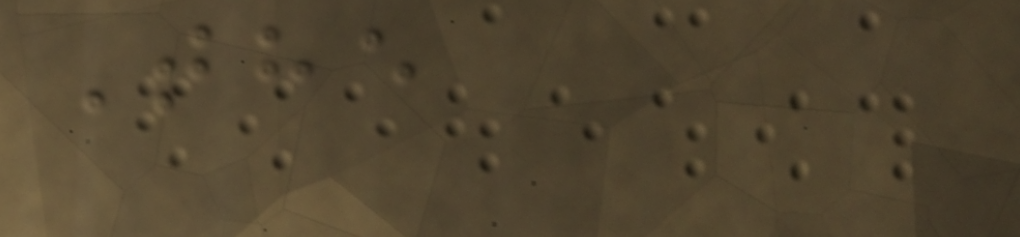The
